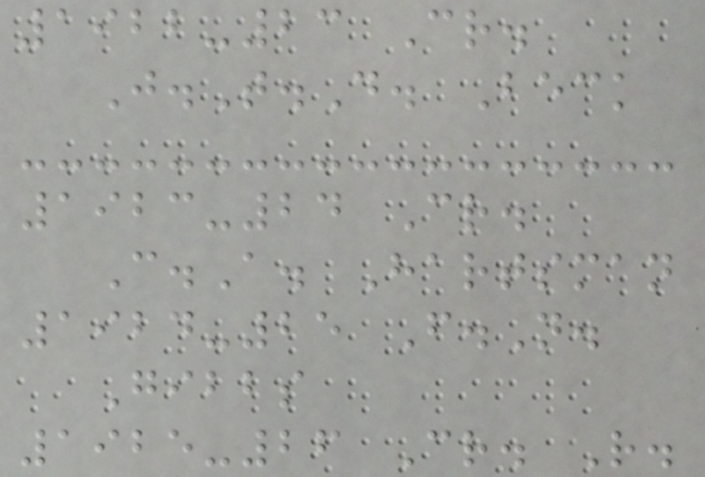1922-23 Cr.
J.T.D. Beck
1923-24 Cr.
C.A. Hartsman
1924-25 F.N.
Gibbs
1925-26 Cr. R.
